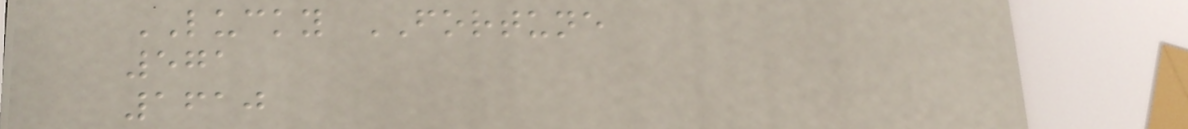LUCKY FORTUNE
571
1610
